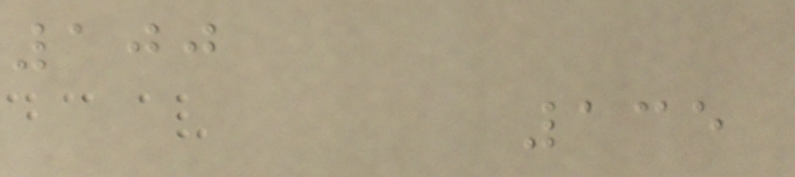100
135
